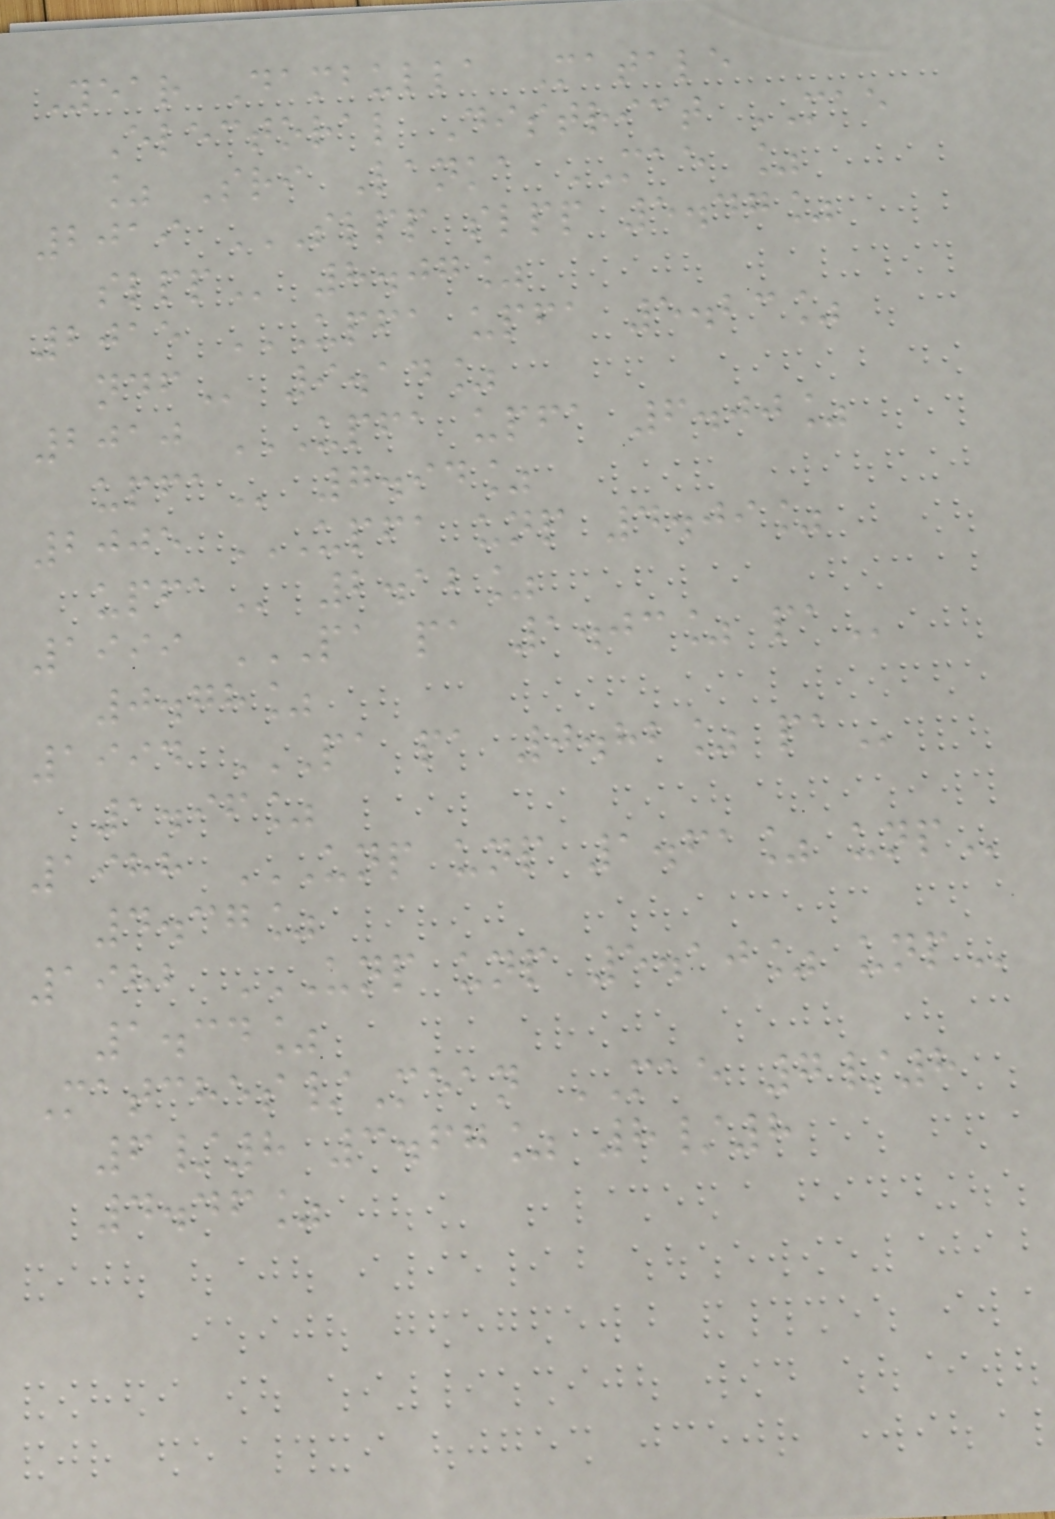Year Dambulla Matale
Electoral District MAE
% Sri Lanka MAE %
2019 SLPP SLPP 5.47%
SLPP 8.07%
2015 UPFA UPFA 5.23%
NDF 9.14%
2010 UPFA UPFA 6.00%
UPFA 7.94%
2005 UPFA UNP 4.09%
UPFA 2.12%
1999 PA PA 1.03% PA
0.78%
1994 PA PA 0.82% PA
1.96%
1988 UNP UNP 1.61% UNP
4.37%
1982 UNP UNP 5.10% UNP
1.34%
Matches/Mean MAE 7/8
6/8 3.67% 8/8
4.46%
